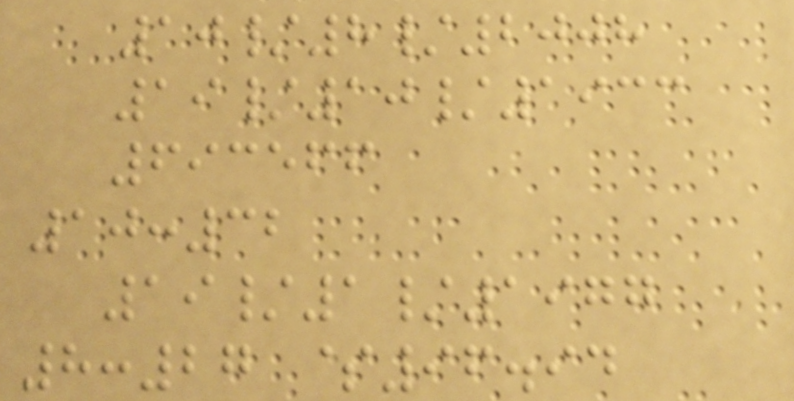10/8/2008
19/10/1933
693566
10:32
19/1/1977
8:27 $96.94
